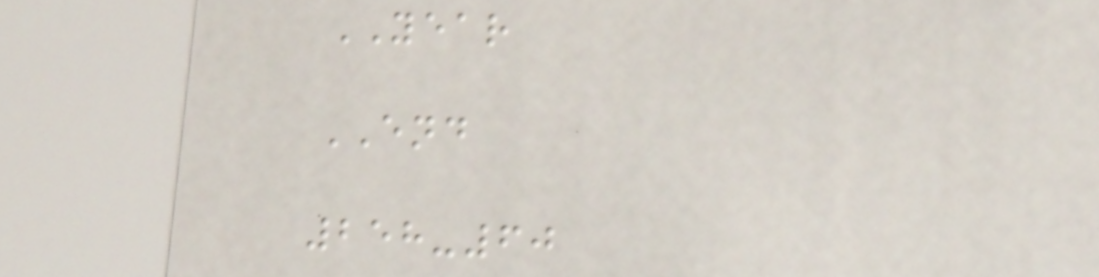YEAR
END
258-60
